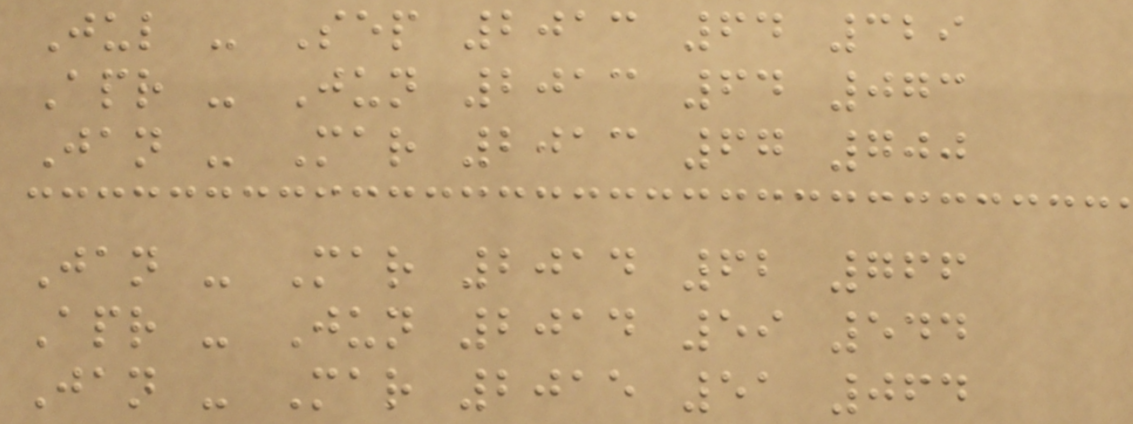Jul - Sep 2013 64 329
Apr - Jun 2013 64 073
Jan - Mar 2013 67 700
Jan - Mar 2014 62 766
Apr - Jun 2014 59 544
Jan - Mar 2015 51 064
